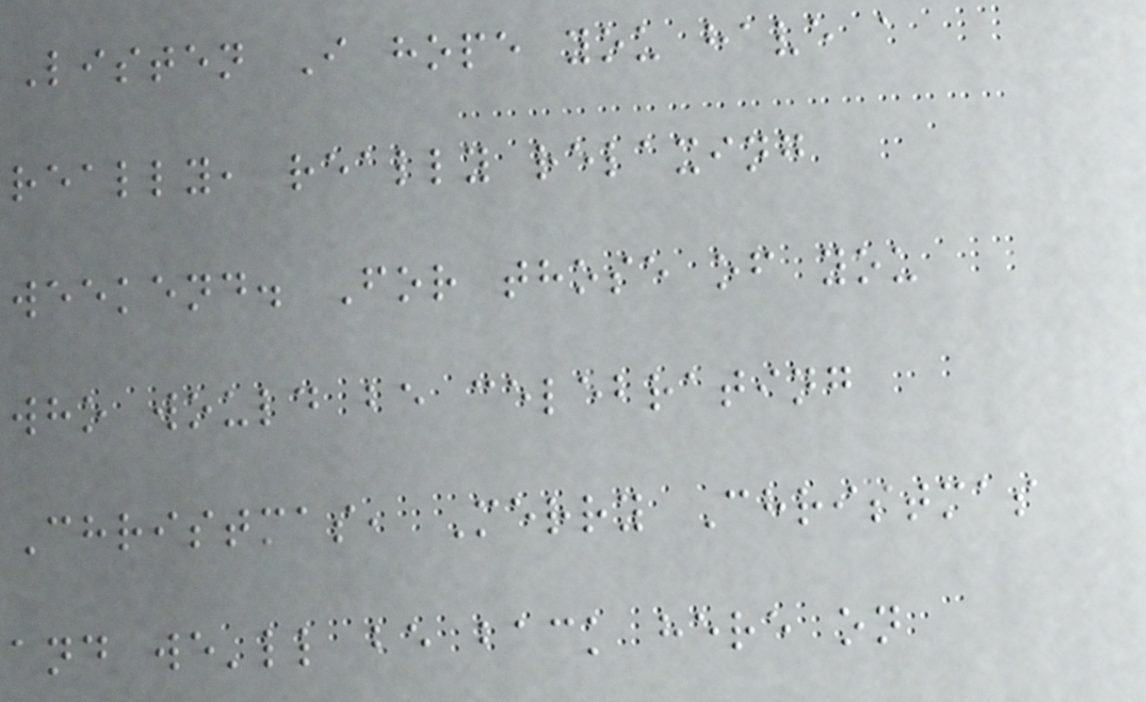Listen I hope you have a
really, really relaxing
weekend. For those of you
who would be celebrating
Christmas, Merry Christmas
and we'll be back here on
